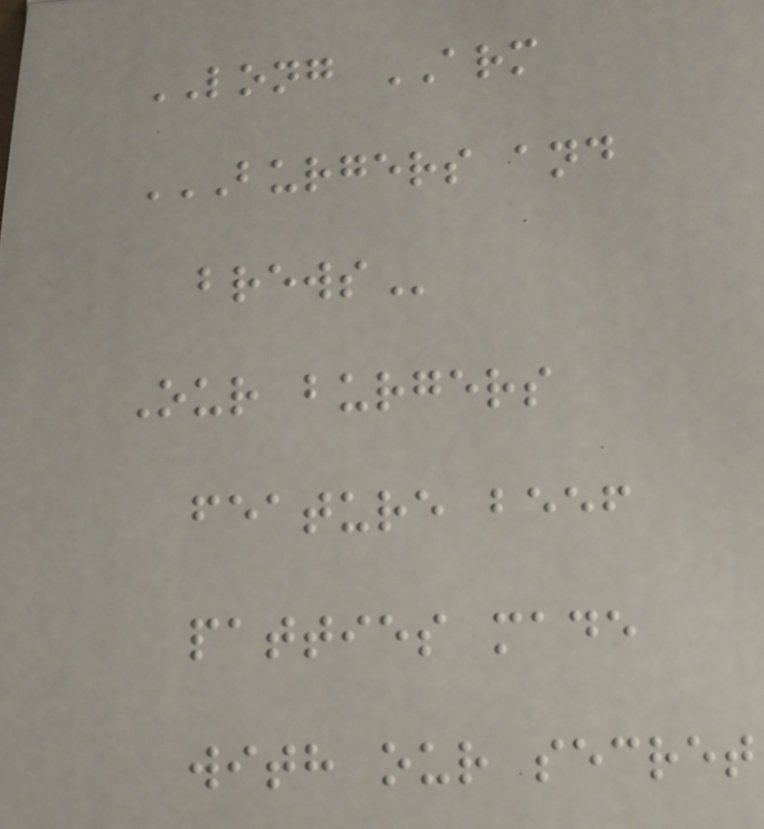LONG ARM
BURGERS AND
BREWS
Our burgers
feature beef
patties made
with our secret
